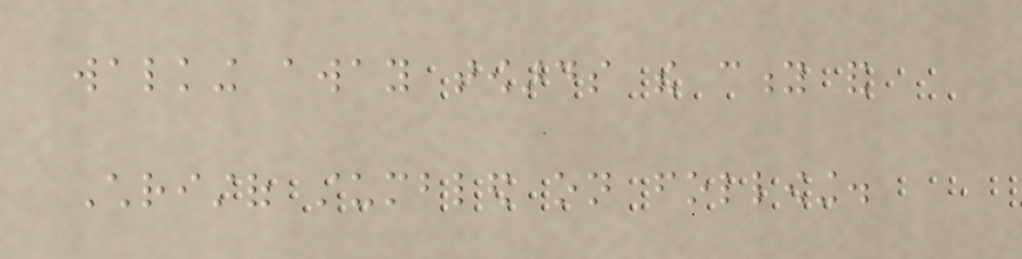walking away towards the city and
Christof stumbled on following.
